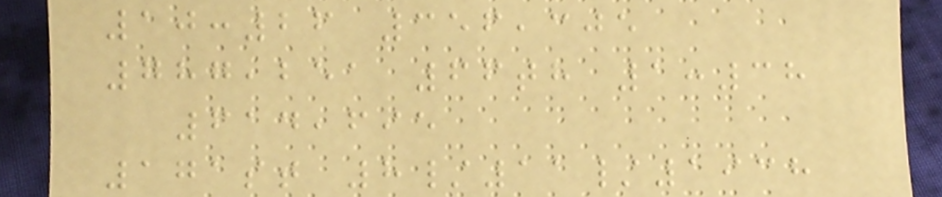10:26 356,305
787,251 66th 1:38
614,695
171st 8/11/1938
